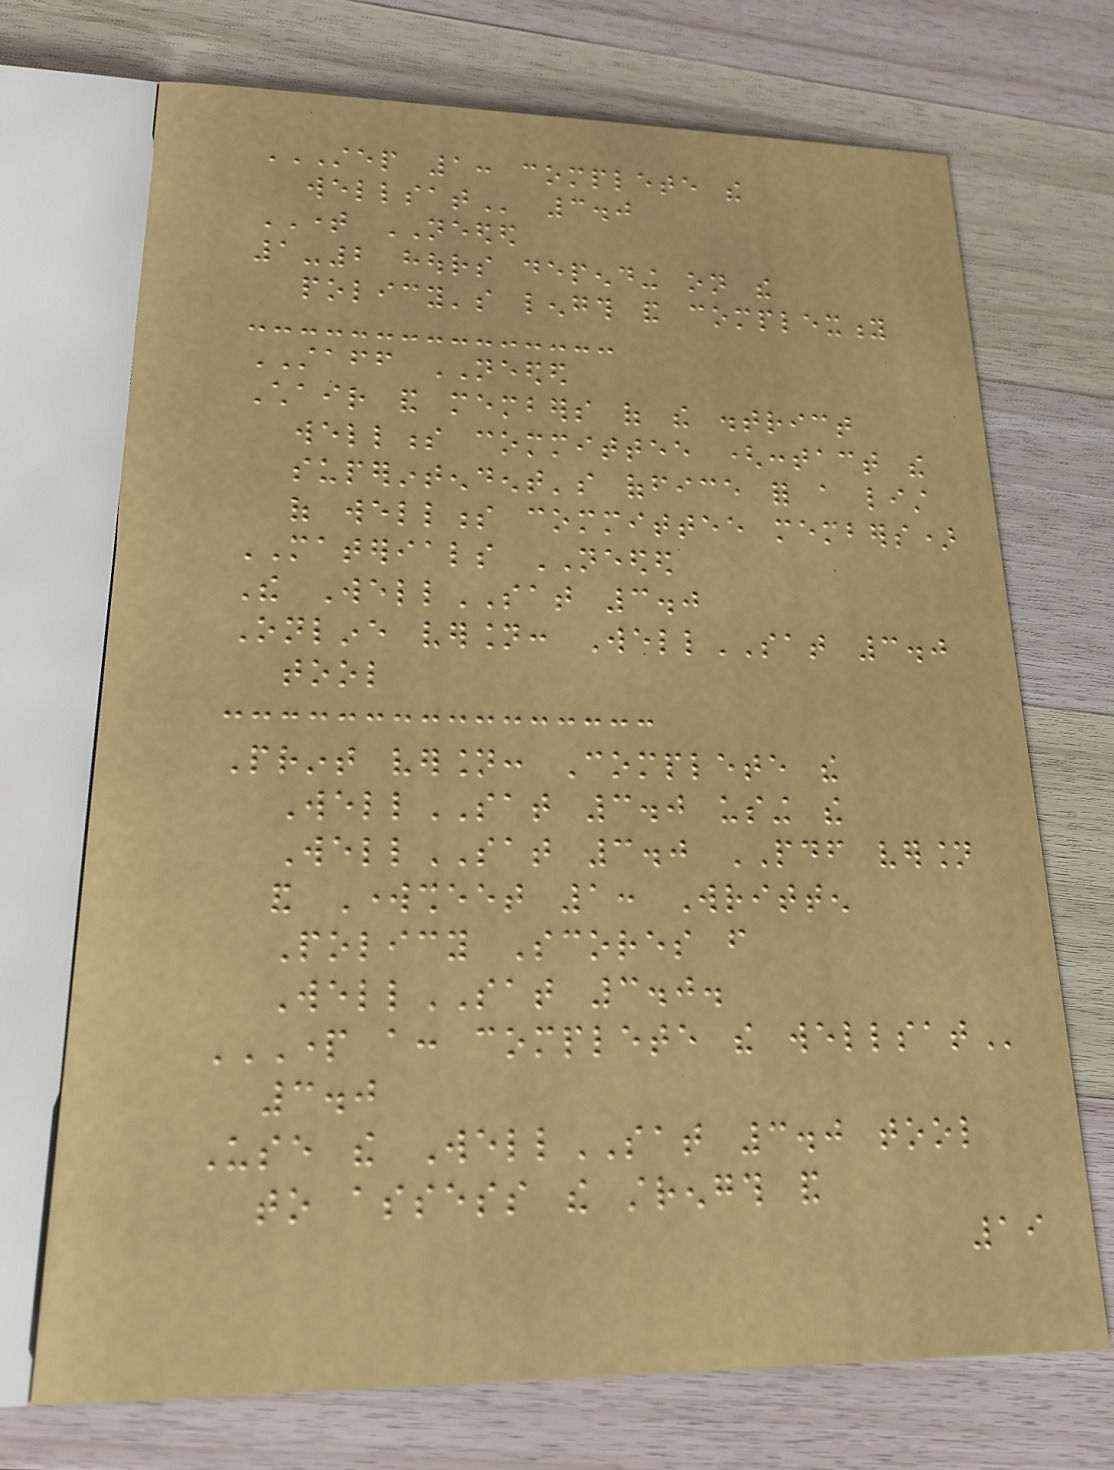STEP 1: COMPLETE THE
WELLSAT 3.0
TIME NEEDED
1-2 hours depending on the
policy's length and complexity
STAFF NEEDED
Chair and members of the district
wellness committee (contact the
superintendent's office for a list
of wellness committee members)
MATERIALS NEEDED
The WellSAT 3.0
Online version: WellSAT 3.0
tool
Print version: Complete the
WellSAT 3.0 using the
WellSAT 3.0 PDF version
and Worksheet 1: Written
Policy Scores from
WellSAT 3.0.
PART A: COMPLETE THE WELLSAT
3.0
Use the WellSAT 3.0 tool
to assess the strength and
19
